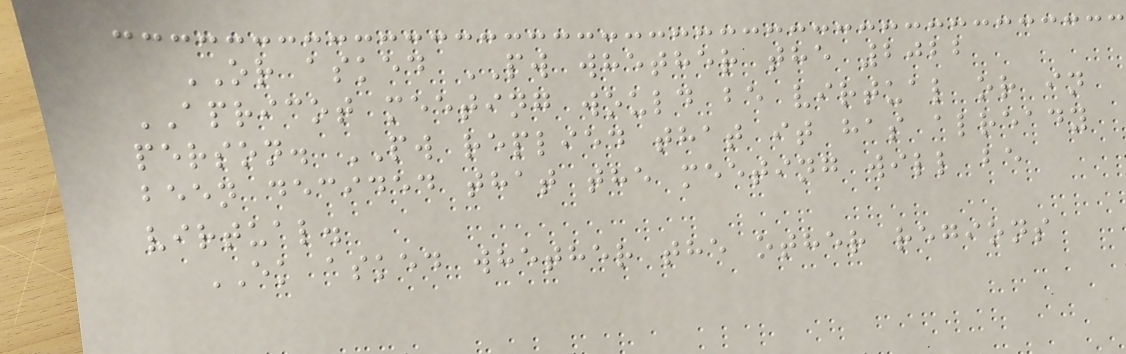OR asked PW whether the 2022
APRICOT meeting would be virtual or in
person. PW replied that it has already
been decided that the meeting will be
virtual.
EK asked whether the other regions
